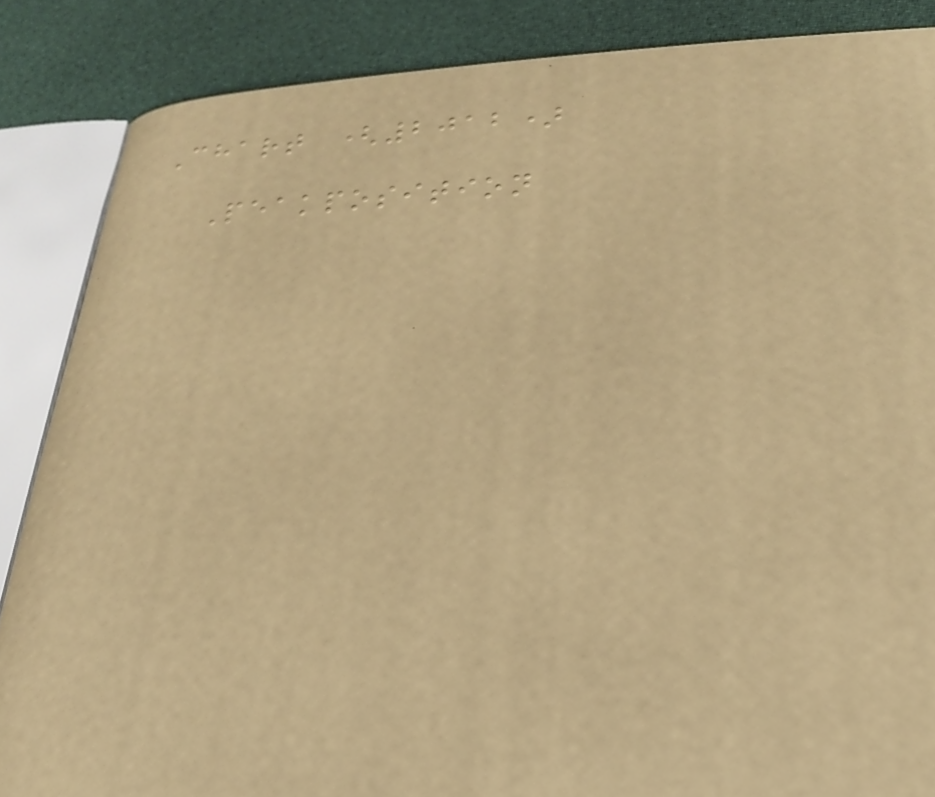Chart (2012)
Peakposition
